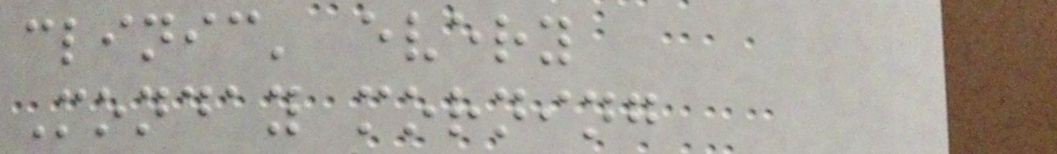clinic' every
Monday morning
